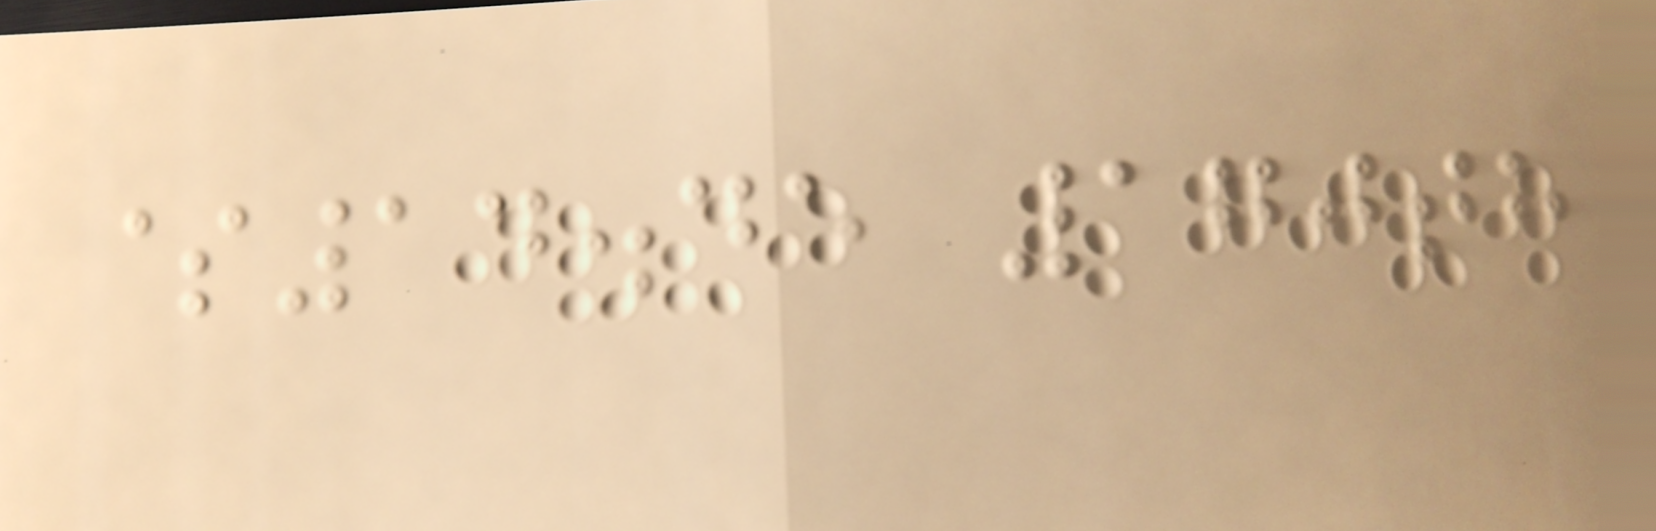$14.45 170th
